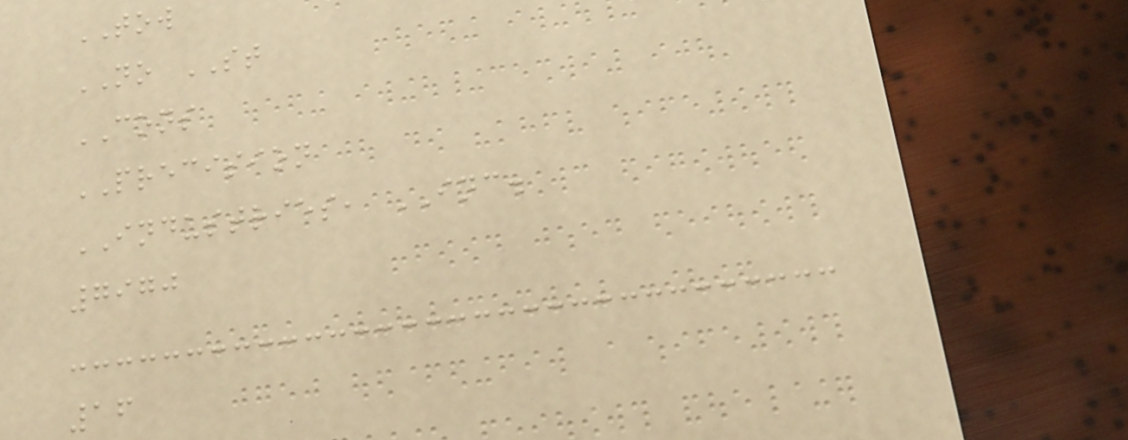TOW
NO ST
CONS
PRECISION
INDUSTRIES, INC.
7970
16
